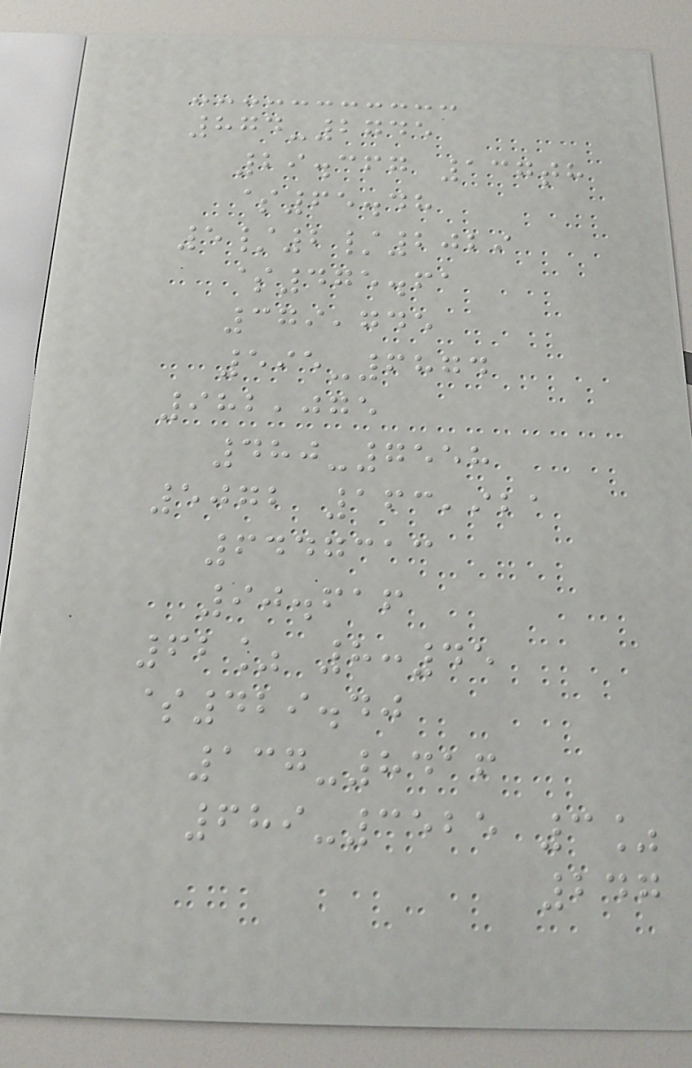874-2745
29.367 137th
$65.48
5/2/2029
$475.61
379,745
595-6874
982,075
480-7558
5072 163,921
6447313
90.616
62% 8:45
$429.40
137-8416
689-3525 3%
247
